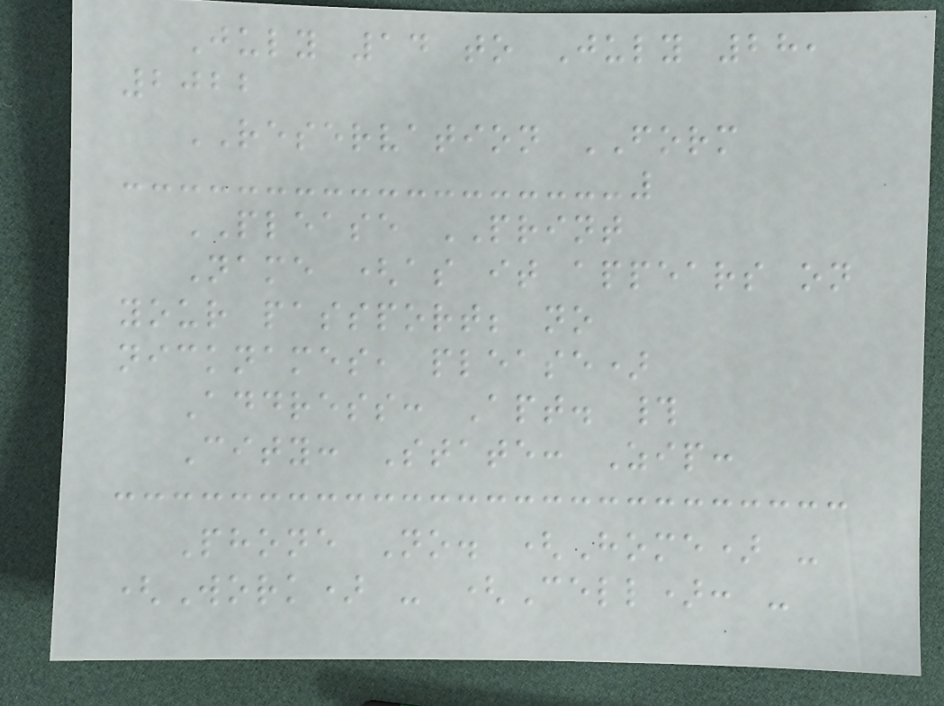July 14 to July 28,
2022
RESERVATION FORM
PLEASE PRINT
Name (as it appears on
your passport; no
nicknames, please)
Address: Apt. #
City: State: Zip:
Phone No. (Home) -
(Work) - (Cell): -
